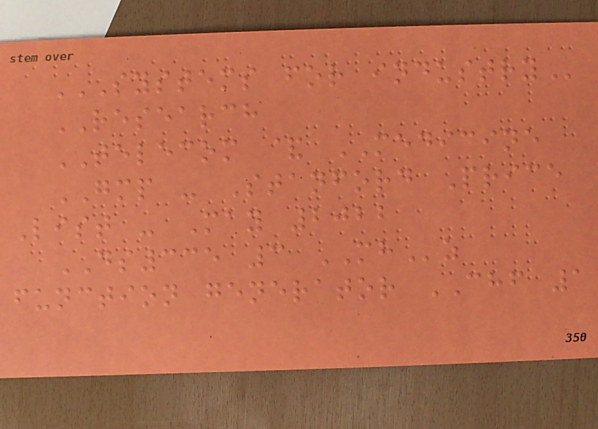SYSTEMS FOR INDUSTRY
RESEARCH
TELECOM & MEDICINE
GMP - Stanford Price
List - May 2022
DS335 3 MHz
function generator CHF 1
